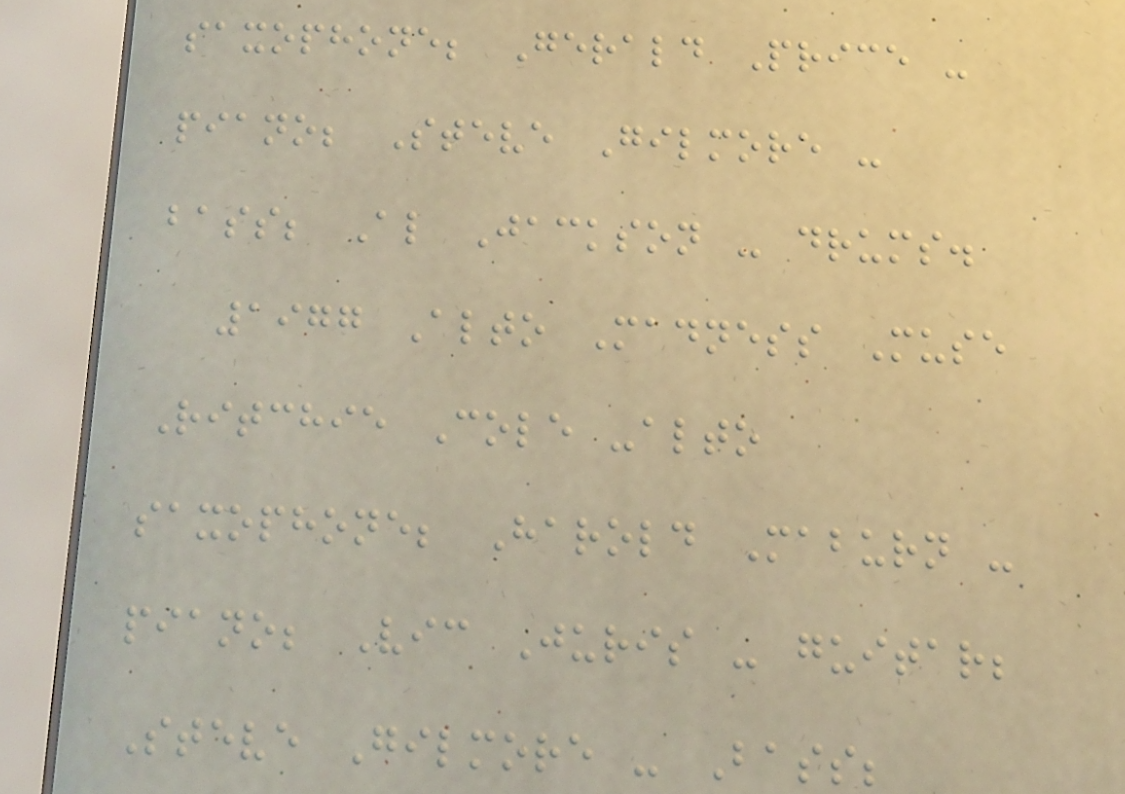saxophone; Gerald Price -
piano; Steve Gilmore -
bass; Al Jackson - drums.
1977 Alto Madness Muse
Ritchie Cole -alto
saxophone; Harold Maburn -
piano; Vic Juris - guitar;
Steve Gilmore - Bass;
